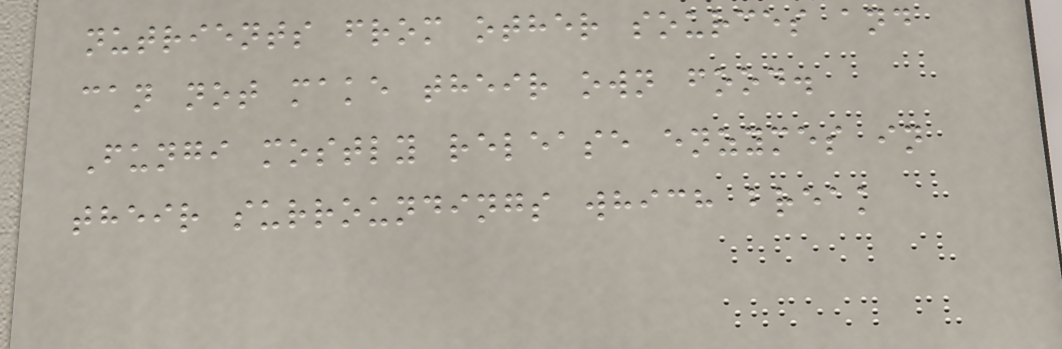nutrients from other sources and
can not make their own food.
Fungi mostly release enzymes in
their surroundings which break
